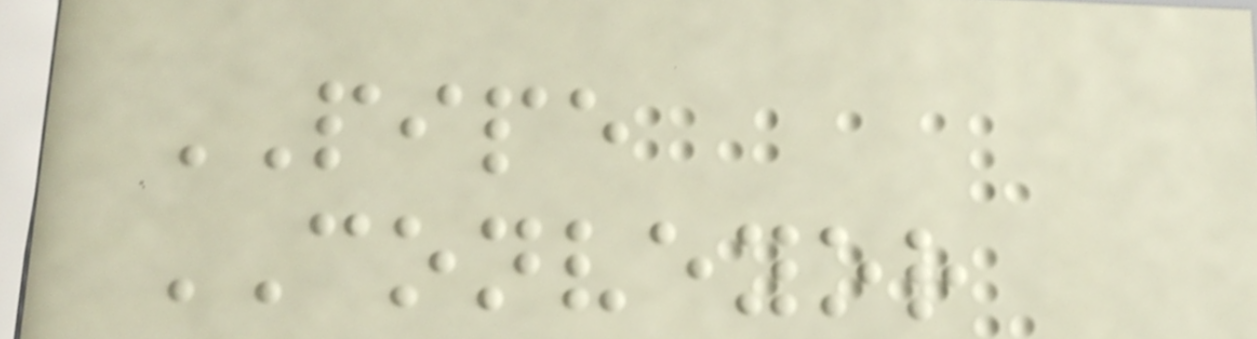PIPE
CONVEYOR
